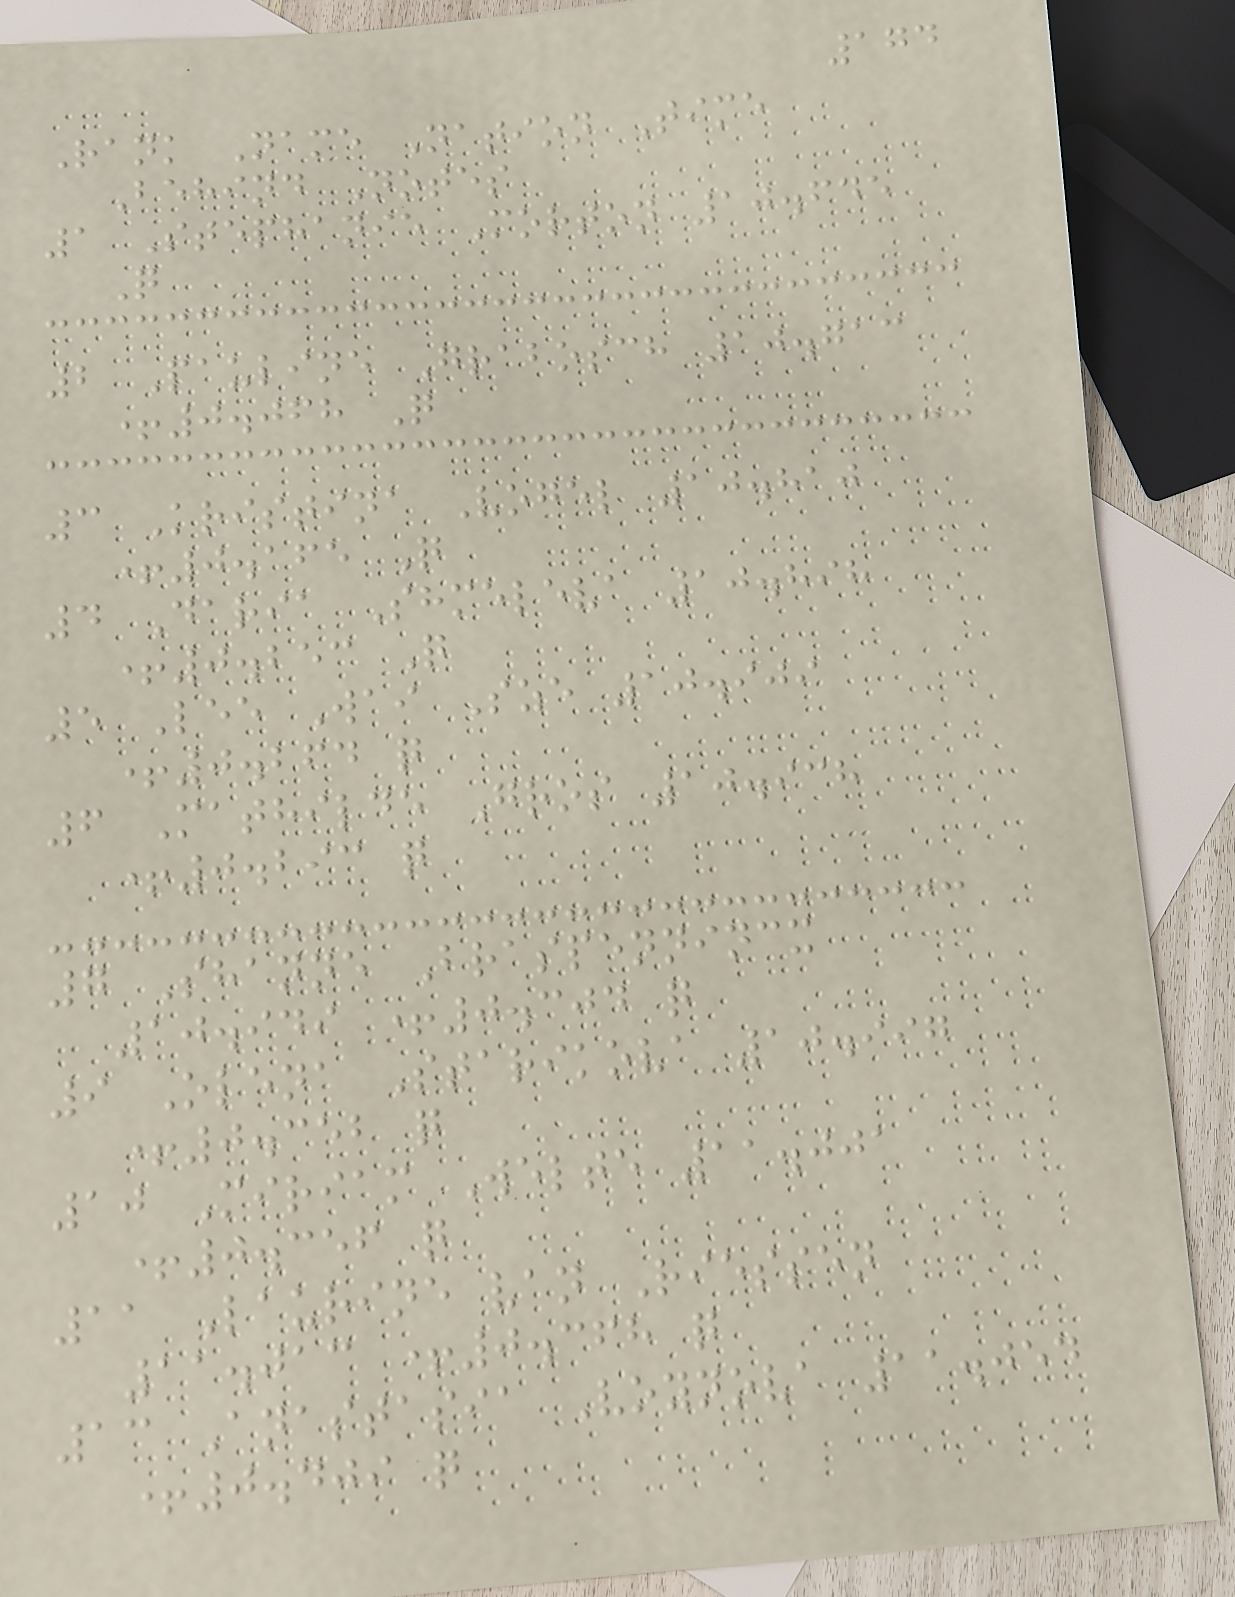174
Rank Name Nation Time
Behind Notes
1 Stephanie Morton 10.645
Q
2 Pauline Grabosch 10.713
+0.068 Q
3 Kristina Vogel 10.810
+0.165 Q
4 Daria Shmeleva 10.898
+0.253 Q
5 Lee Wai Sze 10.909
+0.264 q
6 Mathilde Gros 10.938
+0.293 q
7 Shanne Braspennincx
10.949 +0.304 q
9 Olena Starikova 10.997
+0.352 q
10 Miriam Welte 11.001
+0.356 q
11 Laurine van Riessen
11.013 +0.368 q
13 Anastasia Voynova 11.054
+0.409 q
